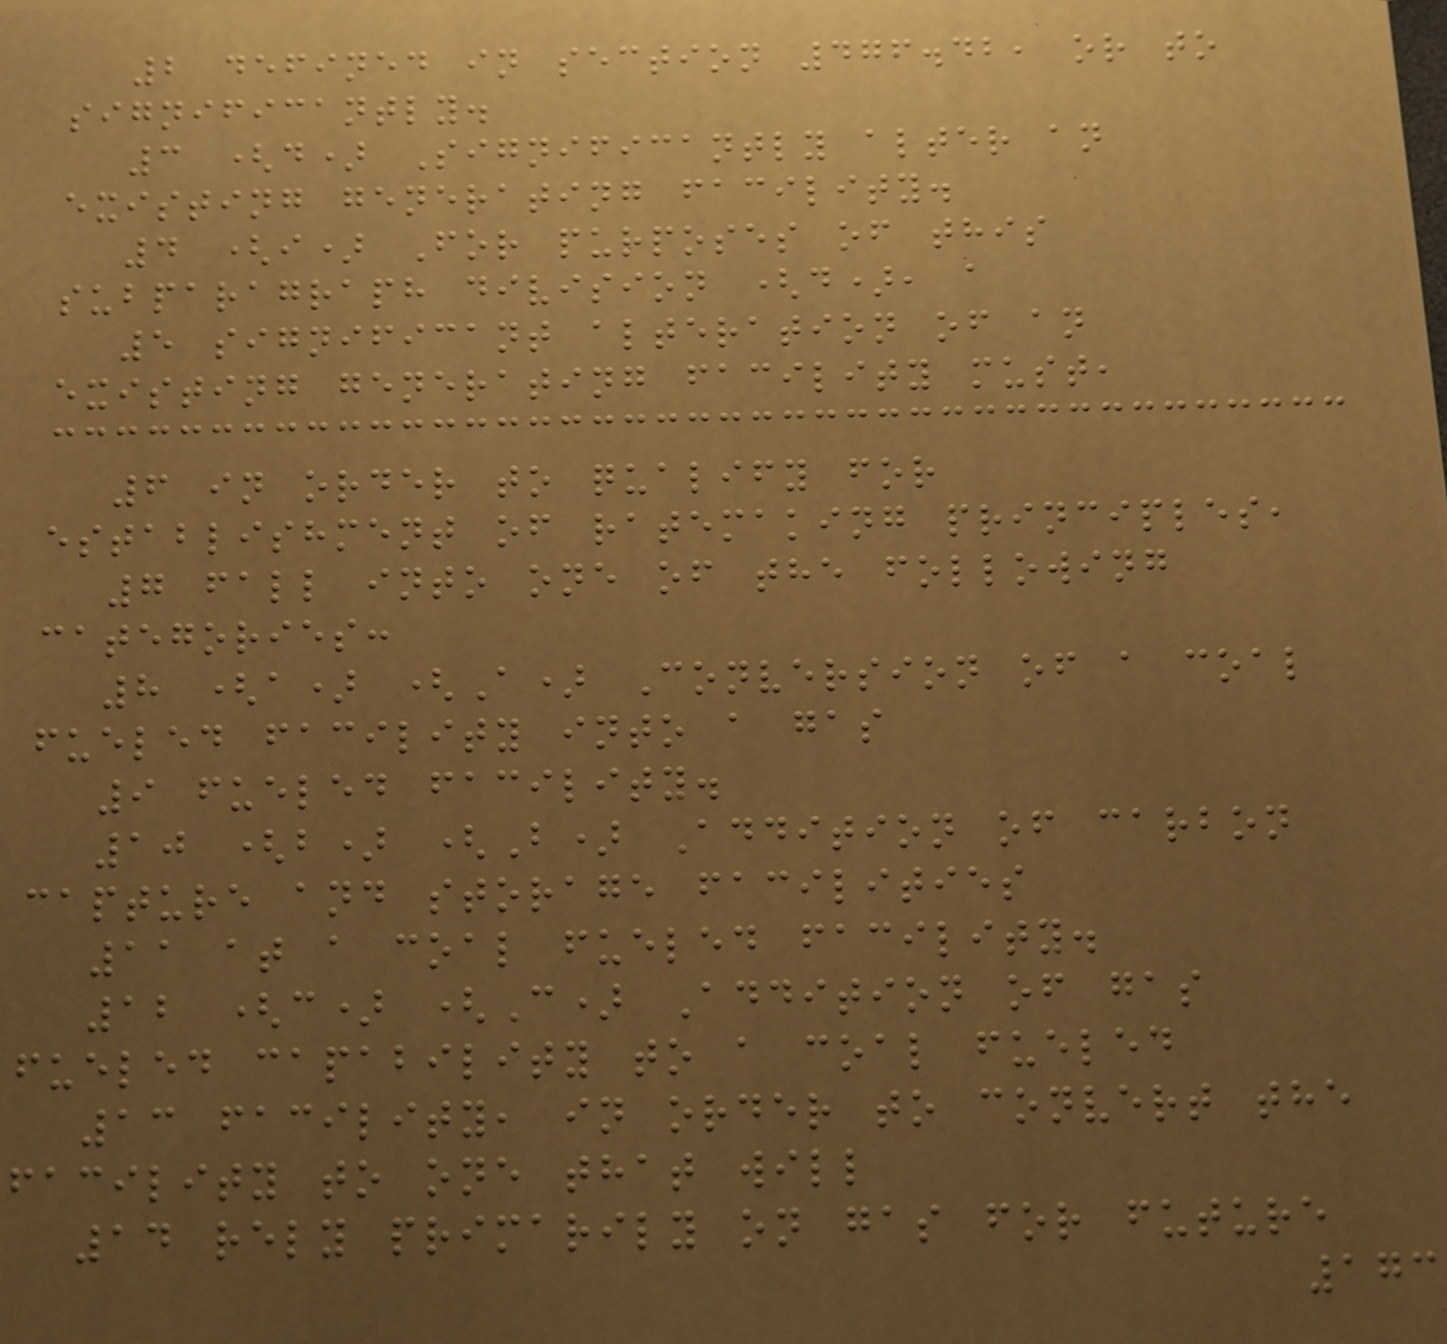2 defined in section 476.42, or to
significantly.
3 (d) Significantly alter an
existing generating facility.
4 (i) For purposes of this
subparagraph division (d), a
5 significant alteration of an
existing generating facility must,
6 in order to qualify for
establishment of ratemaking principles,
7 fall into one of the following
categories:
8 (a) (A) Conversion of a coal
fueled facility into a gas
9 fueled facility.
10 (b) (B) Addition of carbon
capture and storage facilities
11 at a coal fueled facility.
12 (c) (C) Addition of gas
fueled capability to a coal fueled
13 facility, in order to convert the
facility to one that will
14 rely primarily on gas for future
173
